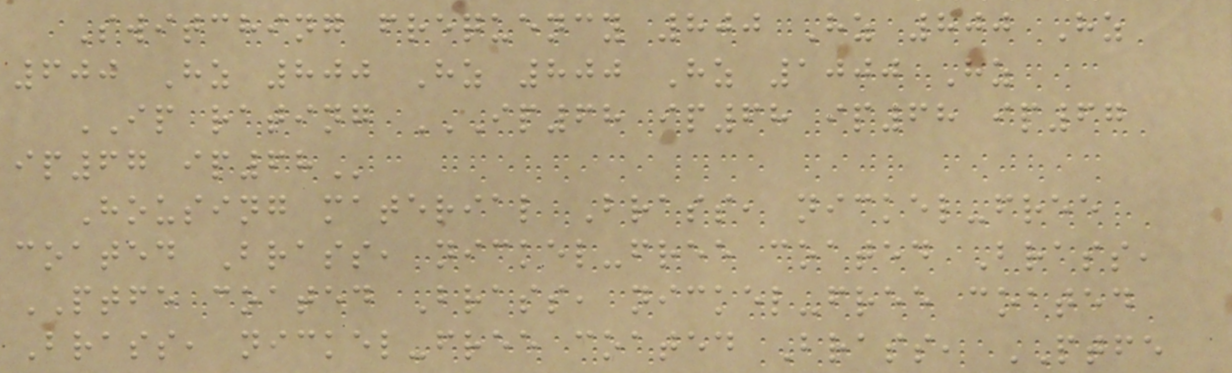Switching frequency 800 Hz 800 Hz
600 Hz 800 Hz 800 Hz 1000 Hz
IP rating IP68 IP68 IP68 IP67
IP67 IP68
Housing material Brass, nickel-free
coated Brass, nickel-free coated Brass,
PTFE coated Brass, nickel-free coated
Brass, nickel-free coated Brass, PTFE
